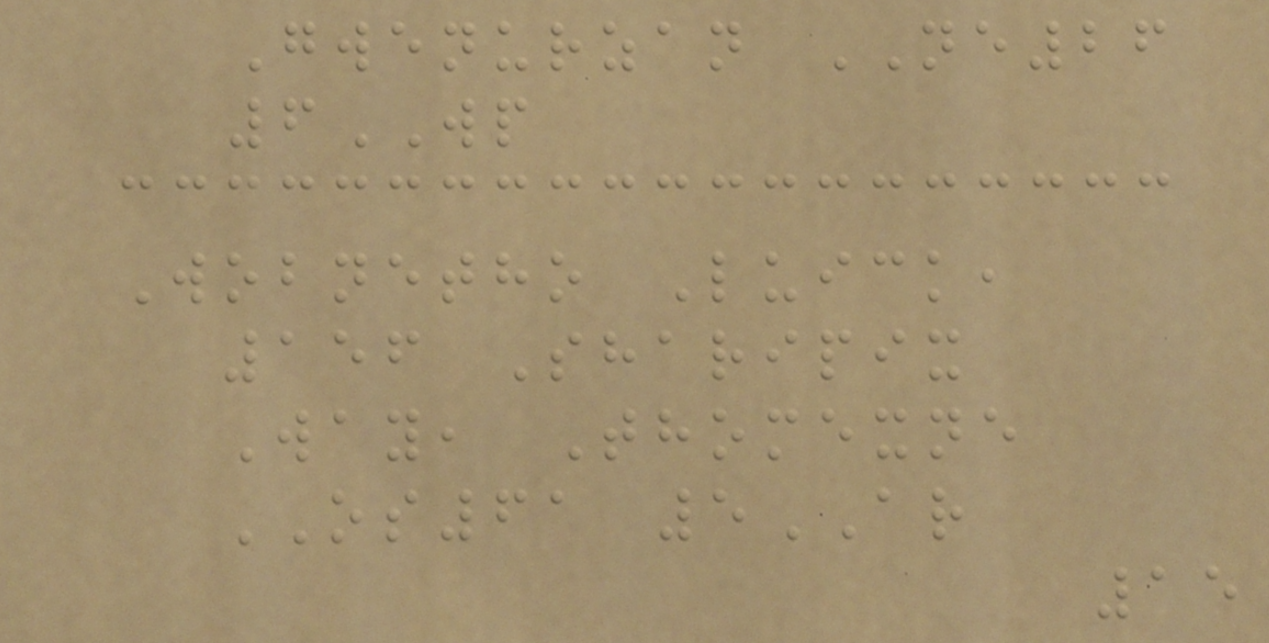Gwenurzan NE26
6WP
Wobnetho Luick,
156 Sharipix
Way, Thomexne
OS61 5AR
15
